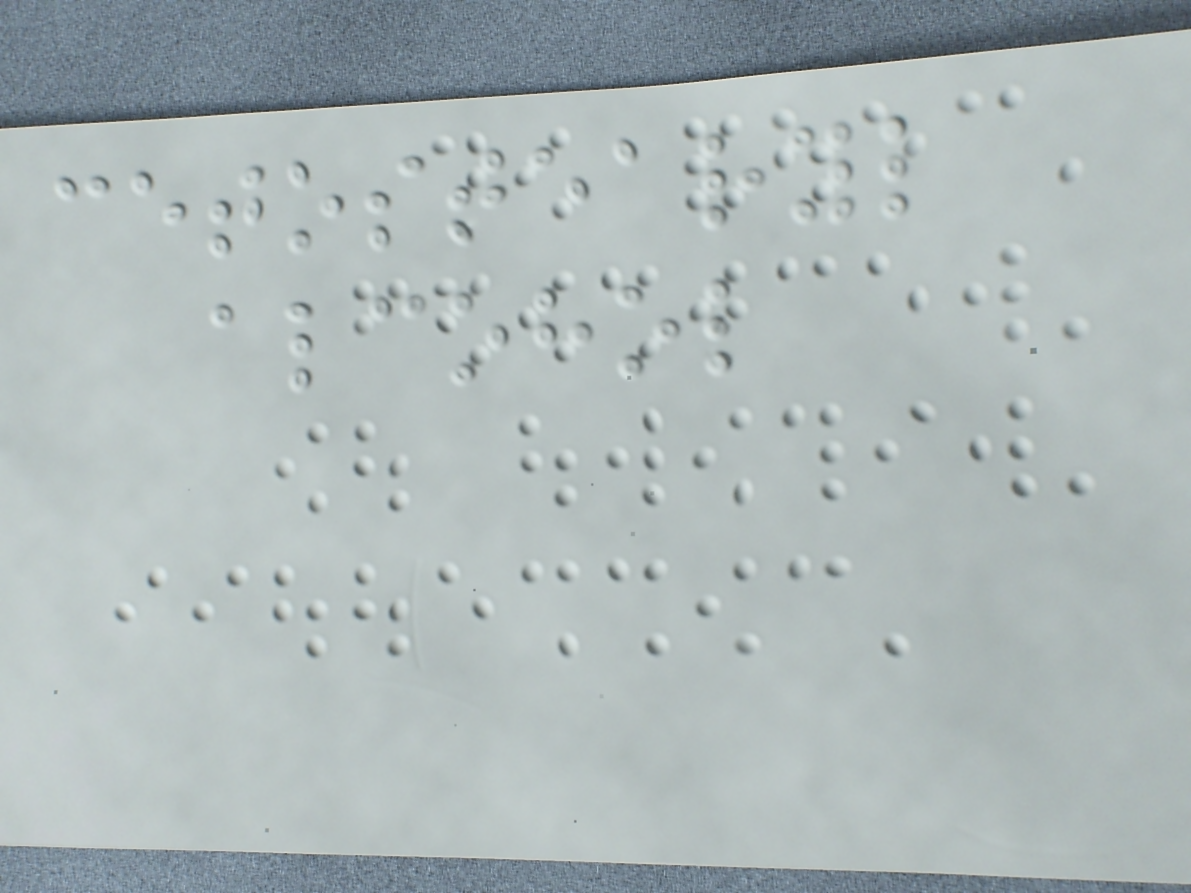cetostearyl
alcohol
